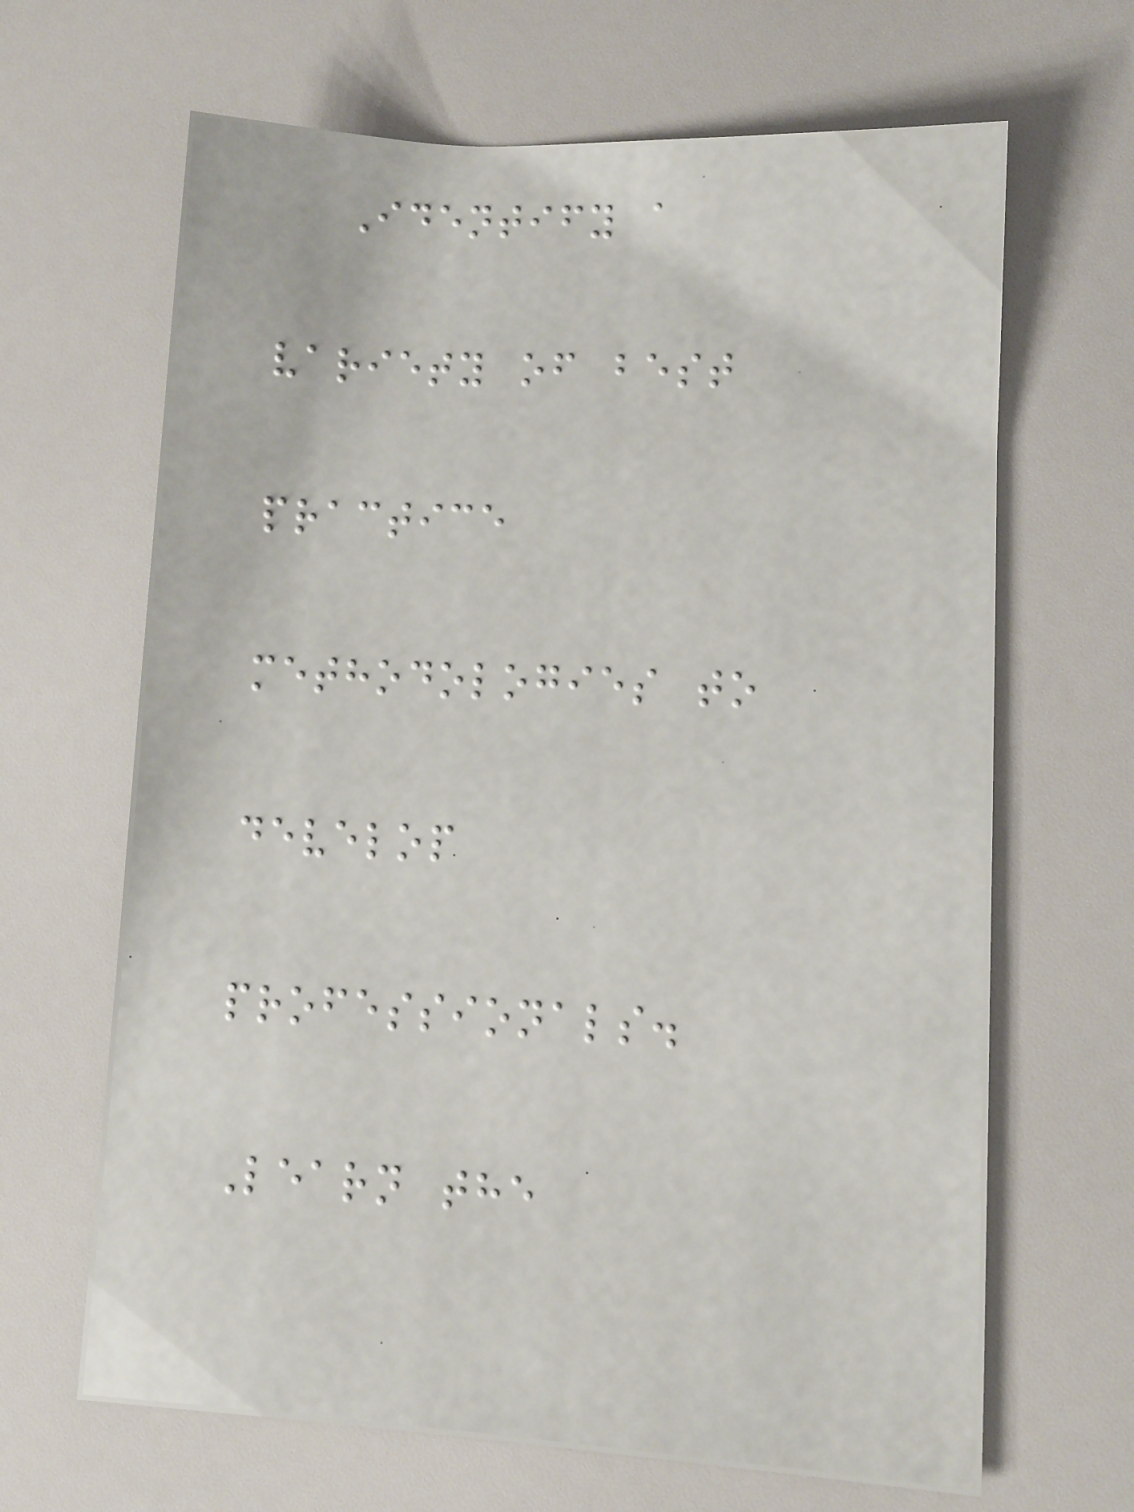Identify a
variety of best
practice
methodologies to
develop
professionals.
Learn the
